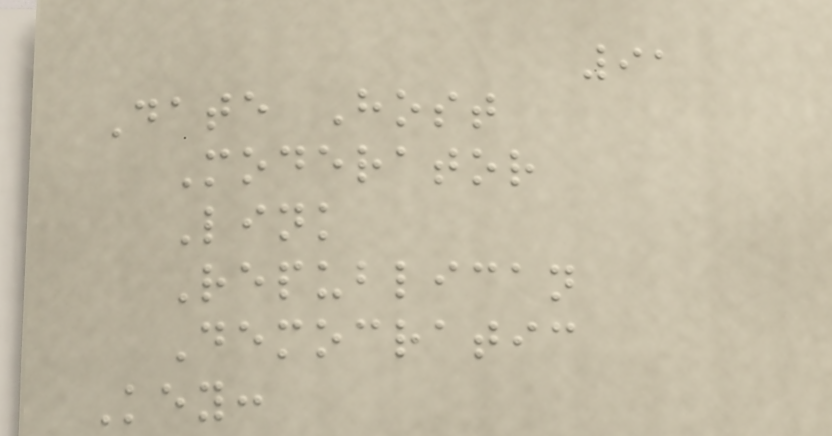91
Date Host
Moderator
Link
Republican
Democratic
Key:
